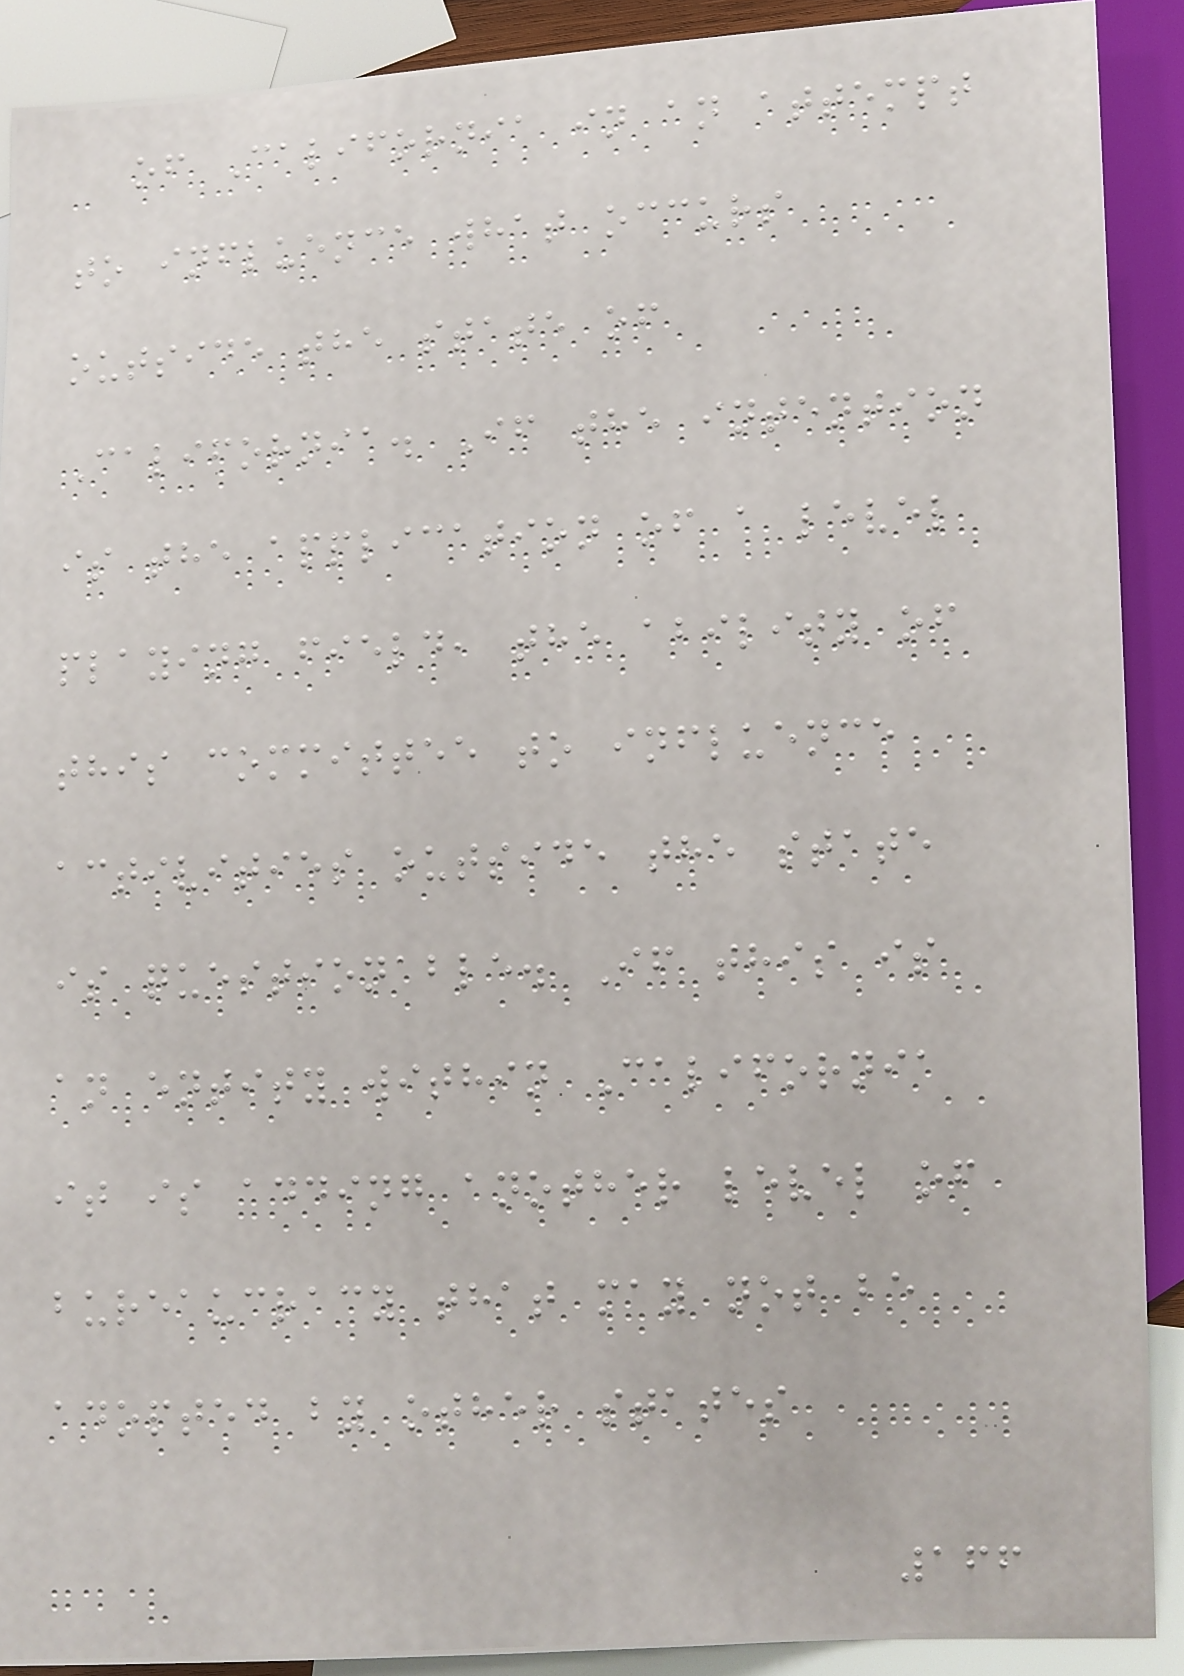of California in an attempt
to influence what occurs
outside the state of
California. If the intention
is the application of a level
playing field, the ability of
this committee to influence
activities outside the state
is questionable. If this is
an entity within California
it is adding another level of
bureaucracy that may not be
adopted by other states
166
